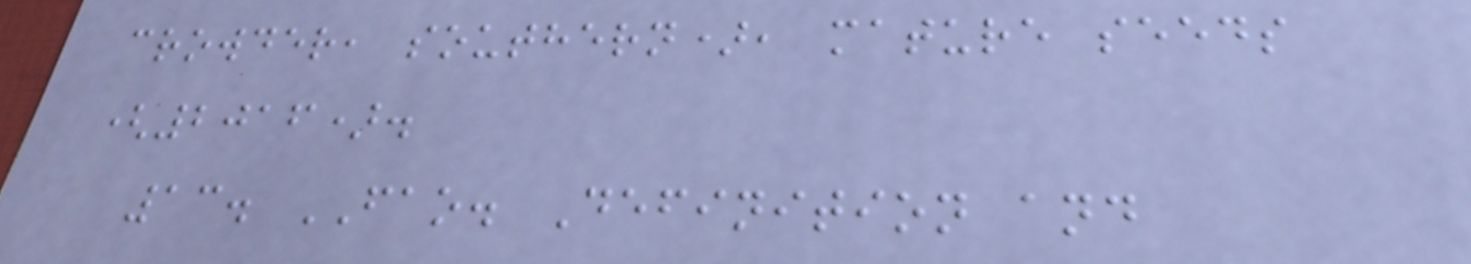crowder, southern), mature seeds
(2016).
13. FAO. Definition and
